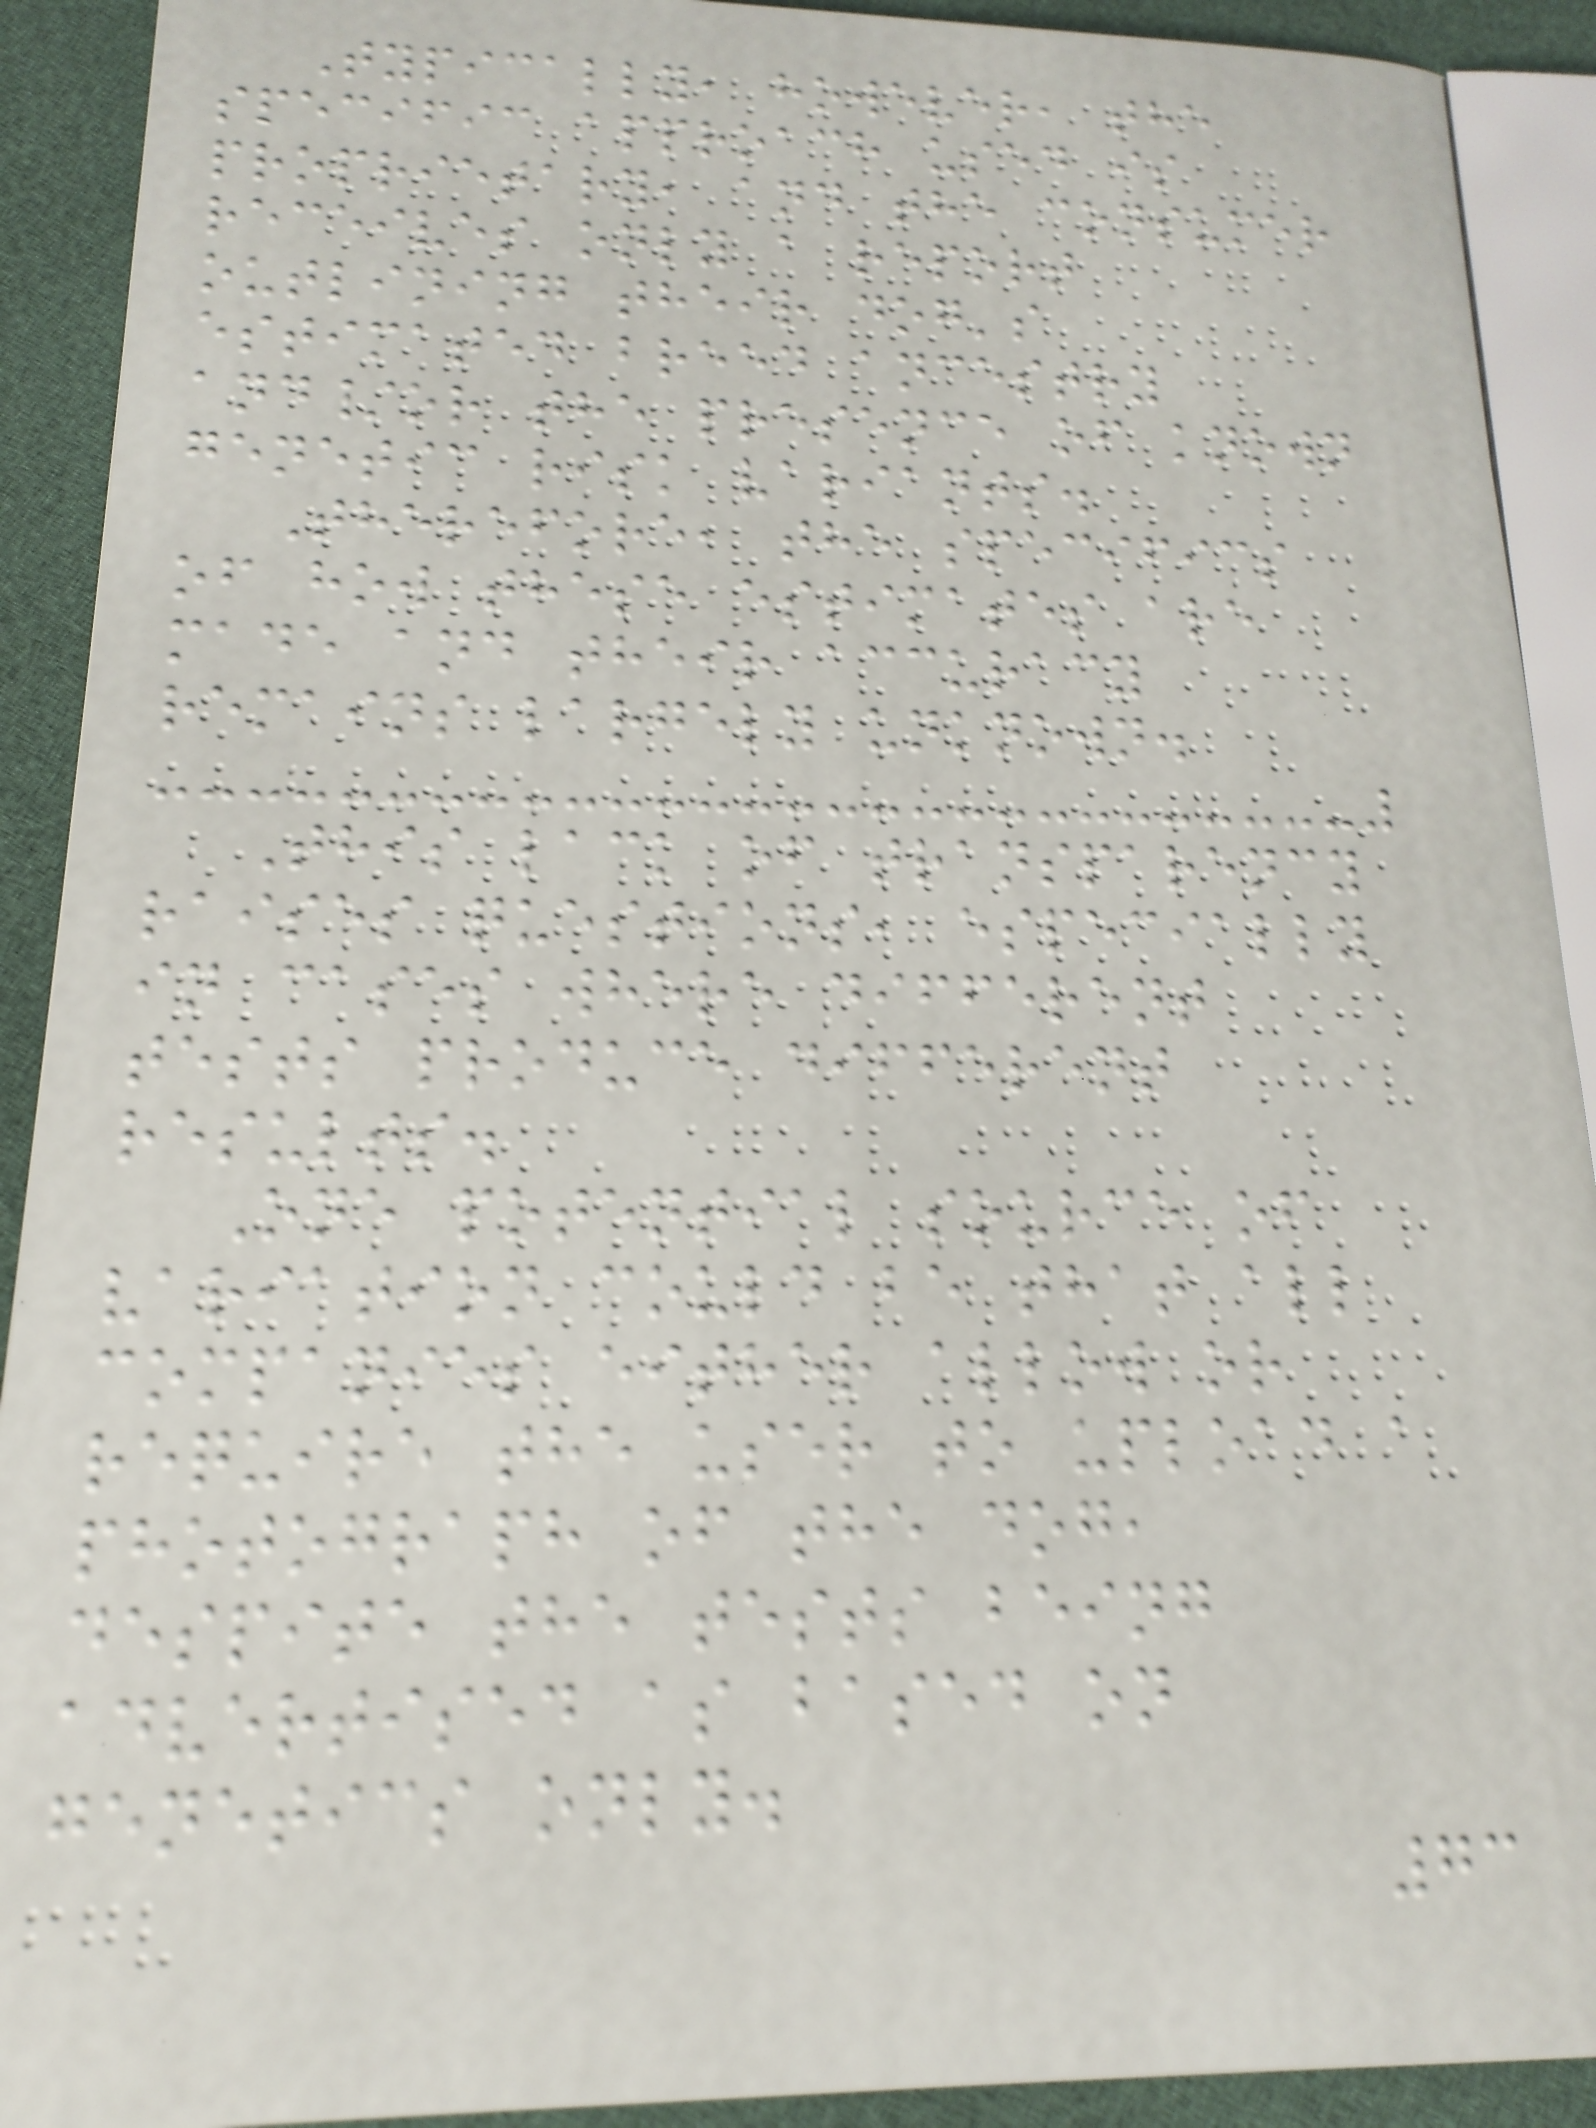Typically, however, the
specific approach used is
proprietary, and the consumer
receives only a report
outlining their dog's
estimated breed ancestry
and/or the presence of known
genetic risk variants.
Therefore, the specifics
of how these estimates are
made and their accuracy
remains largely unknown.
This lack of transparency
raises questions, especially
in cases where different
tests produce different
results.
One potential source of
variation could be that all
companies either allow or
require the user to upload a
photograph of the dog,
despite the tests being
advertised as based on
genetics only.
73
